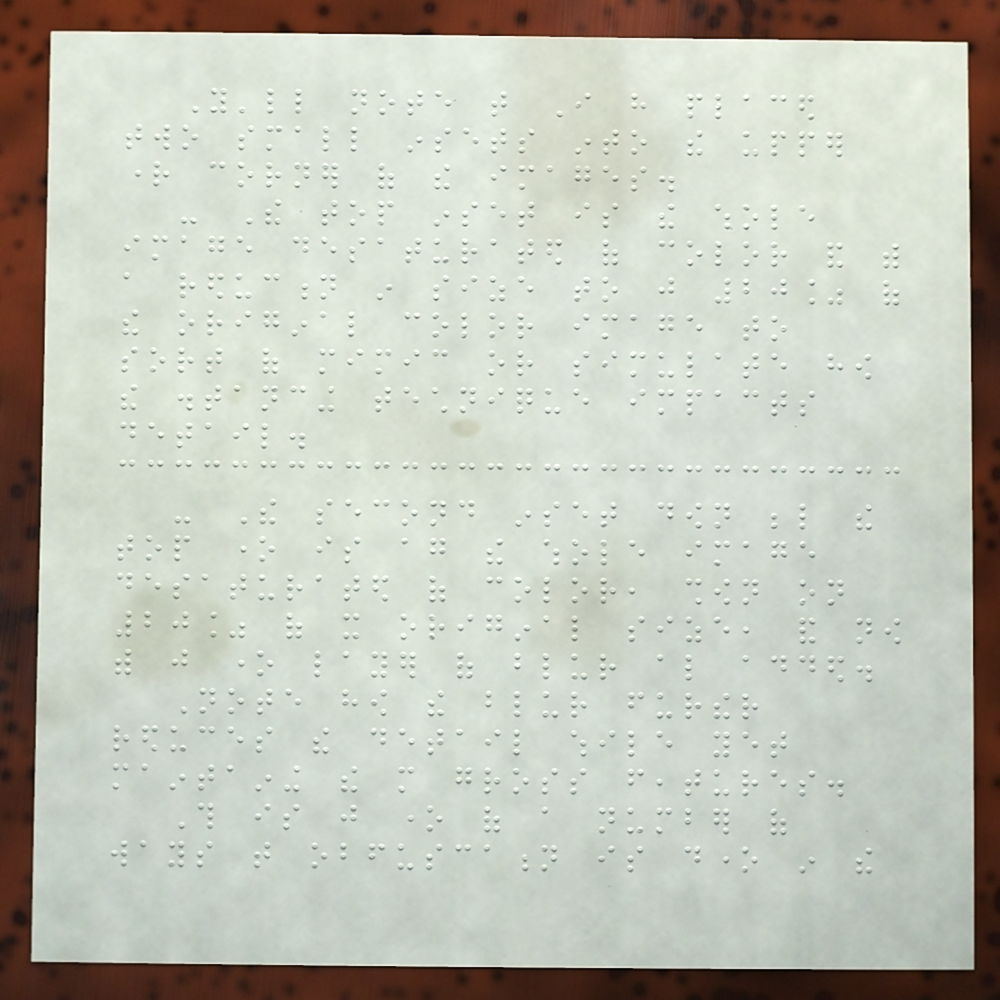You'll note that I have placed
two small insets into the upper
right corner of the images.
- The top inset is the whole
image desaturated of color and with
a reduction in size to just 20% of
the original color image to
sort of mimic or simulate how
the distancing technique impacts
detail.
- The second inset down below the
top one is again the whole image
desaturated of color, shown on
20% of it original size, and now
with just one layer of blur also added.
Note how the blur further
reduces the detail while yet
maintaining the more gross features.
This is just one of a number of
ways that obfuscation is done in the
